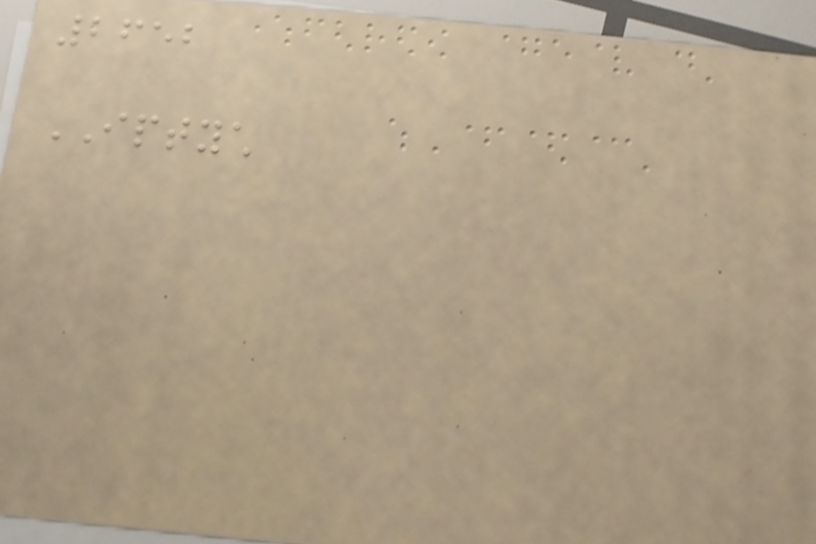2652
IPTYCH
